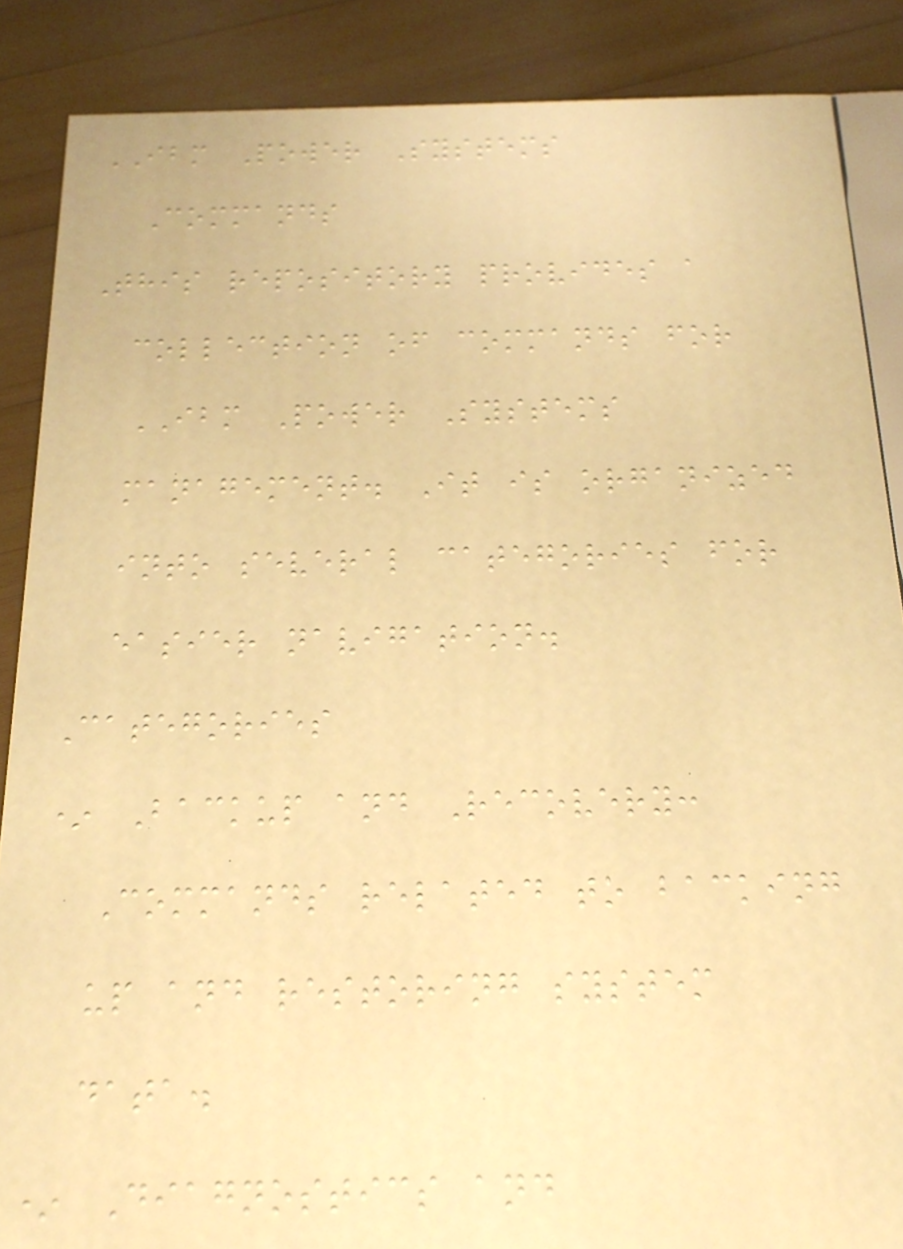IBM Power Systems
Commands
This repository provides a
collection of commands for
IBM Power Systems
management. It is organized
into several categories for
easier navigation.
Categories
* Backup and Recovery:
Commands related to backing
up and restoring system
data.
* Diagnostics and
